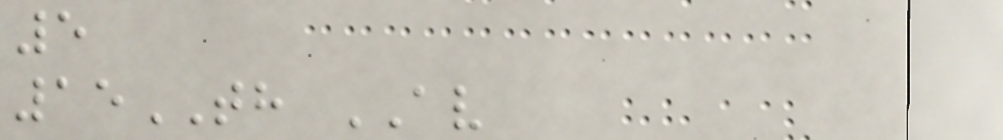5
15TH AV
